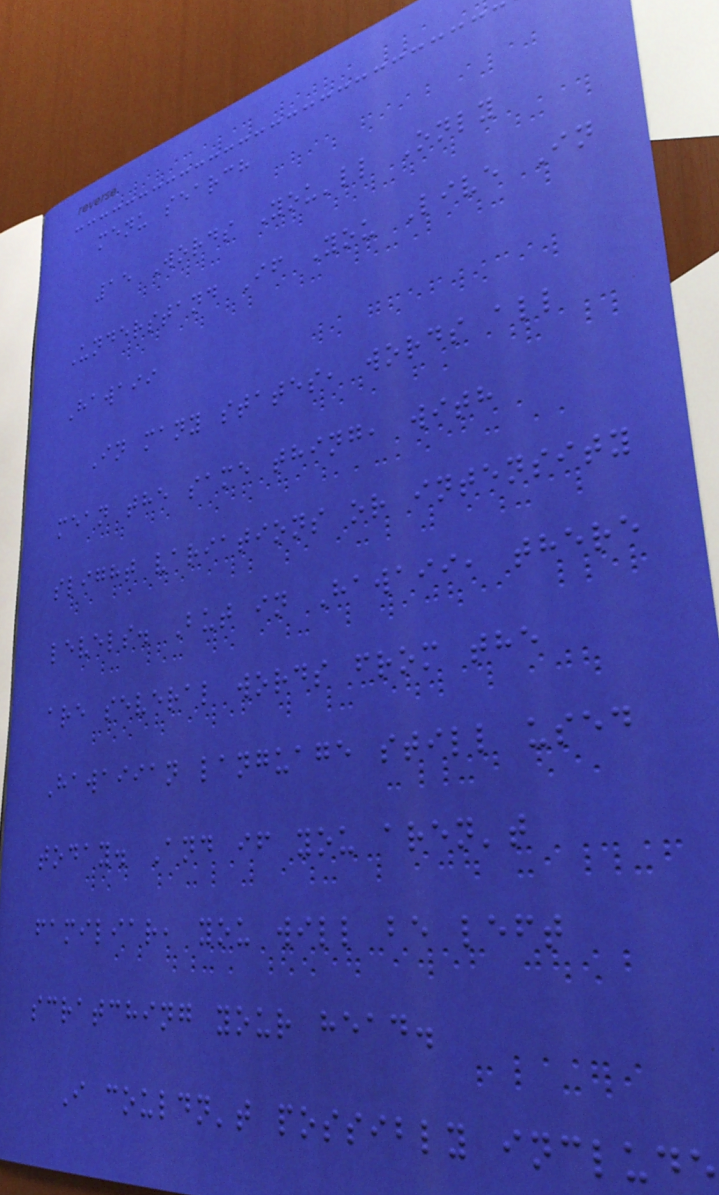menu search
15 Words You'll Only
Understand If You Live In
Hawaii
In many states, words all
mean the same thing, with
slight variations or intensity
levels. But in Hawaii, there
are several words from the
Hawaiian language still used
today. And if you aren't
familiar, you will be left
scratching your head.
I couldn't possibly include
